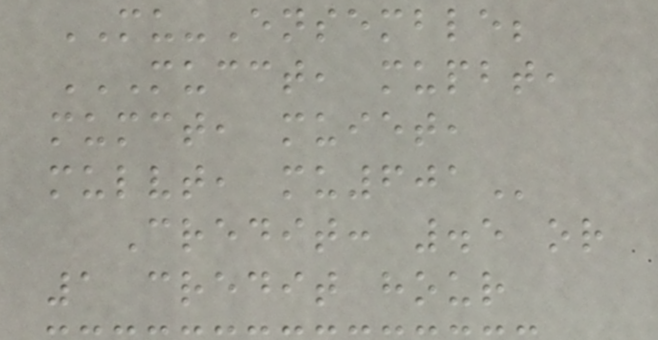MU-Ensemble;
MUCCT, MUPBT,
MUMCT, MUIET,
MULVT, MU601
Credit: .5 or
1 credit hour
